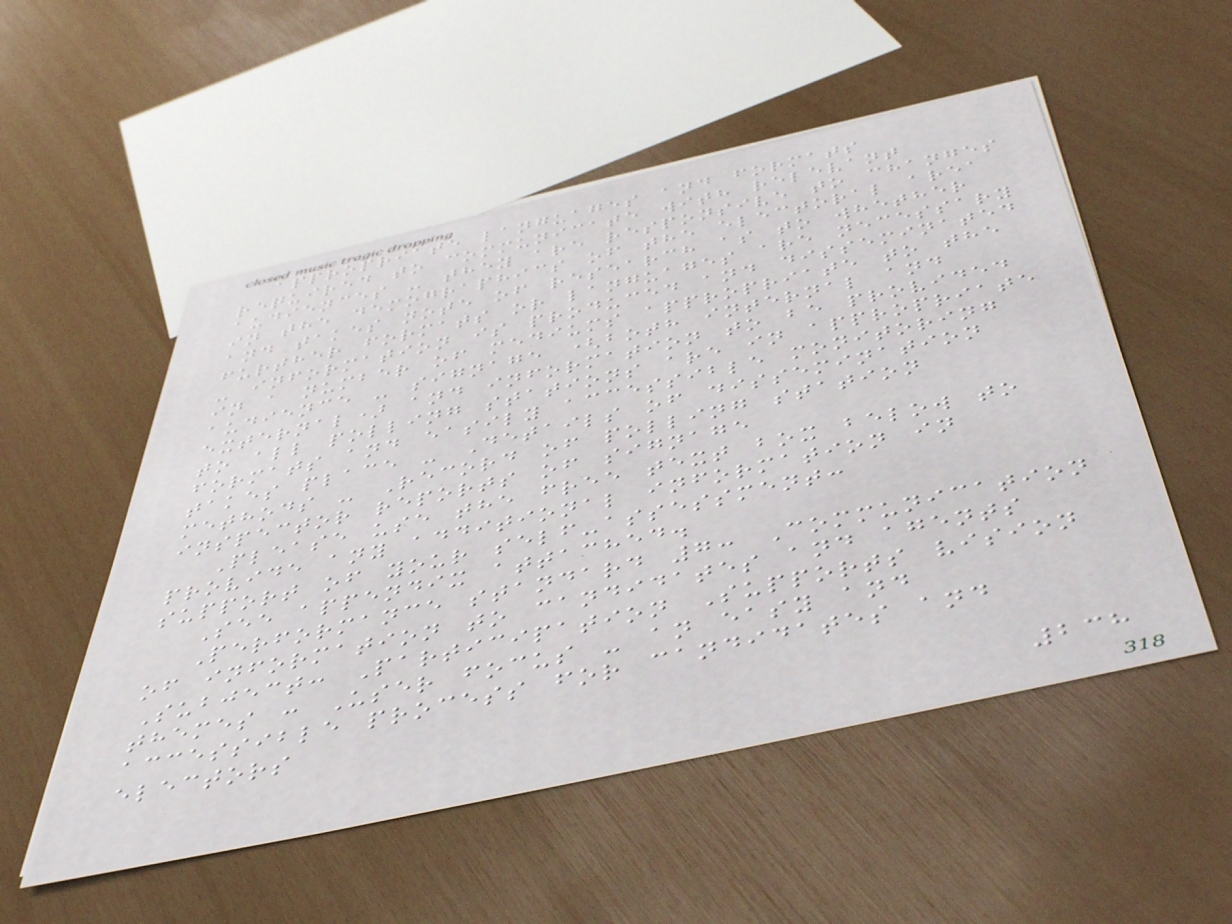appropriate languages and formats
required to communicate with relevant
audiences - they are responsive to changes
in the demographics of the electoral area
and takes note of research as to whether
further formats or languages are necessary
- information is produced and disseminated
in a number of mediums appropriate to the
audience - signage (both internal and
external) and information to be provided
to all polling stations are in appropriate
formats and easily accessible monitoring
takes place - Details of dissemination
methods - Record of polling station
inspector reports of signage
Please use the free text box below to
provide any additional information in
support of your self-assessment:
See appendix attached.
Performance standard 7: Communication
of information to candidates and agents
Subject: Participation Supports vision
themes : User focus - an easy and
accessible process for candidates and
electors
238
